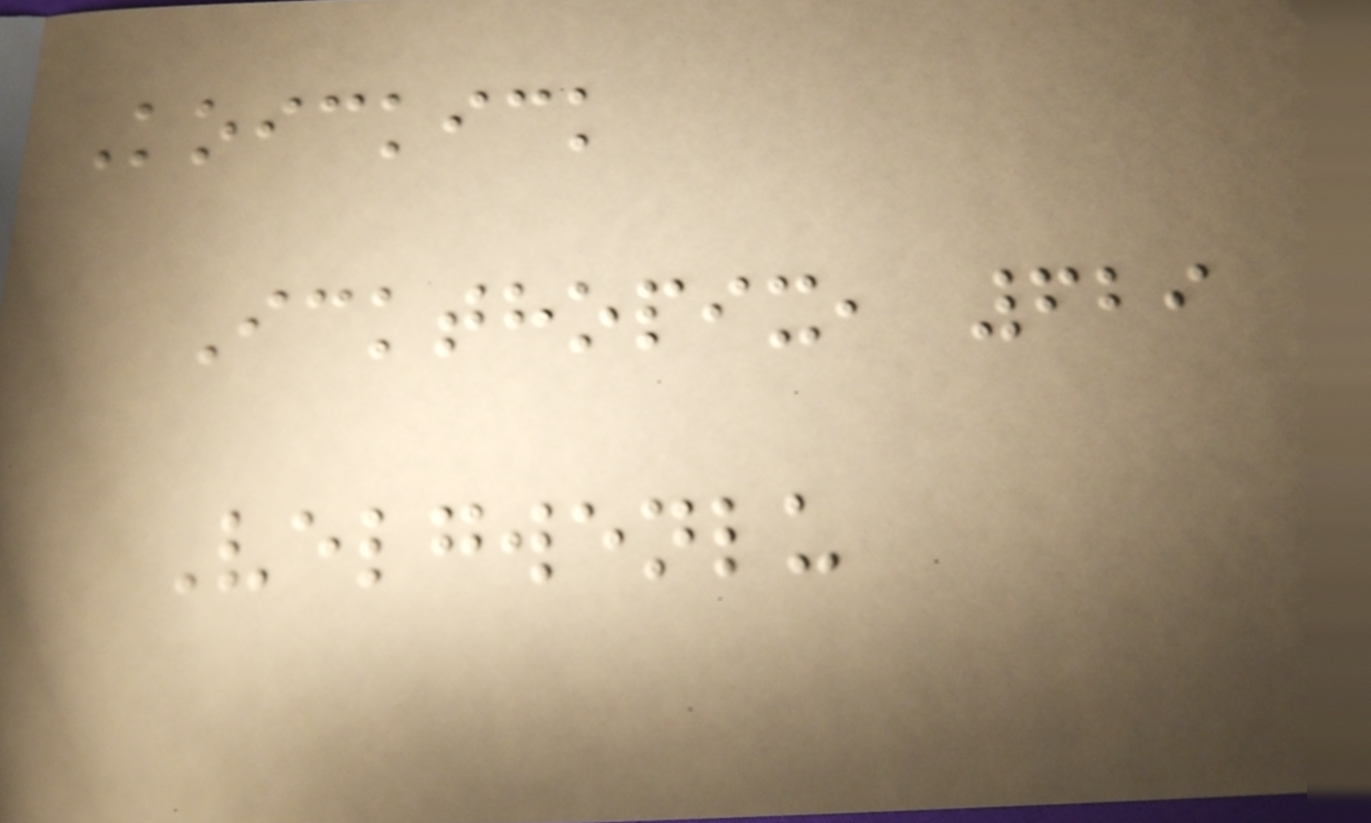Koickick
Ickthopix, 629
Velgwenlu
